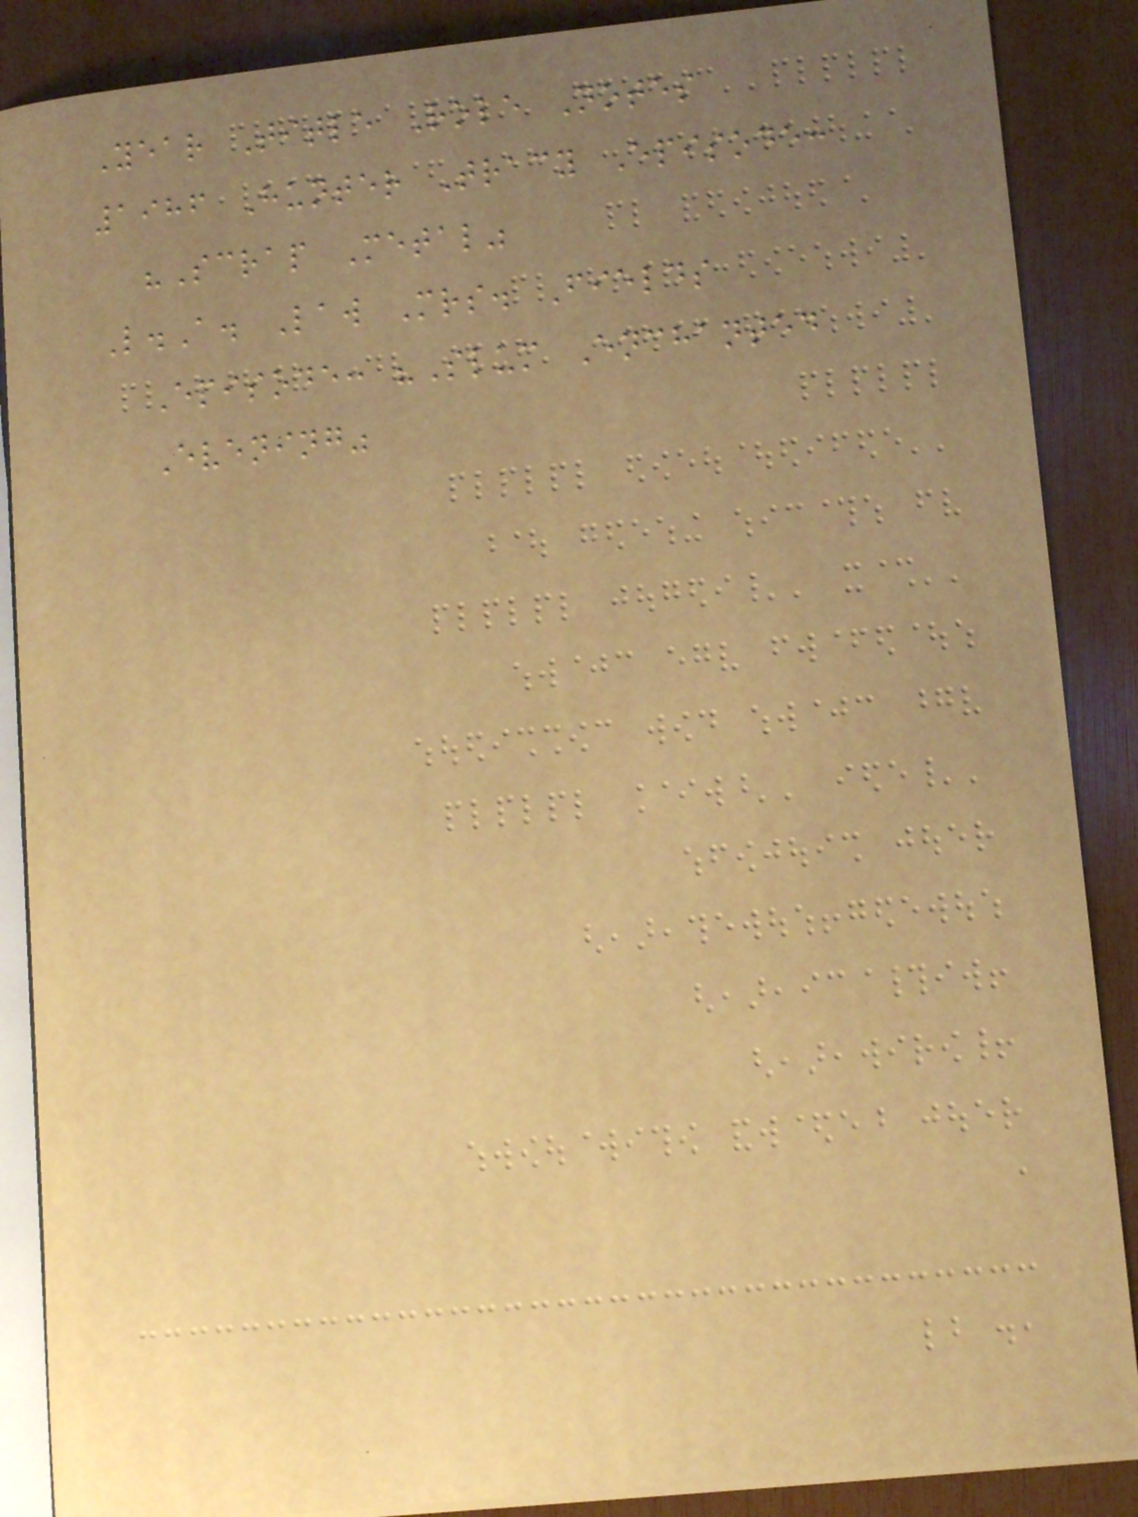Year Title Role Notes
1986 Hunter Tracy Episode:
"Scrap Metal"
L.A. Law Mrs. Fields
Episode: "Slum Enchanted
Evening"
